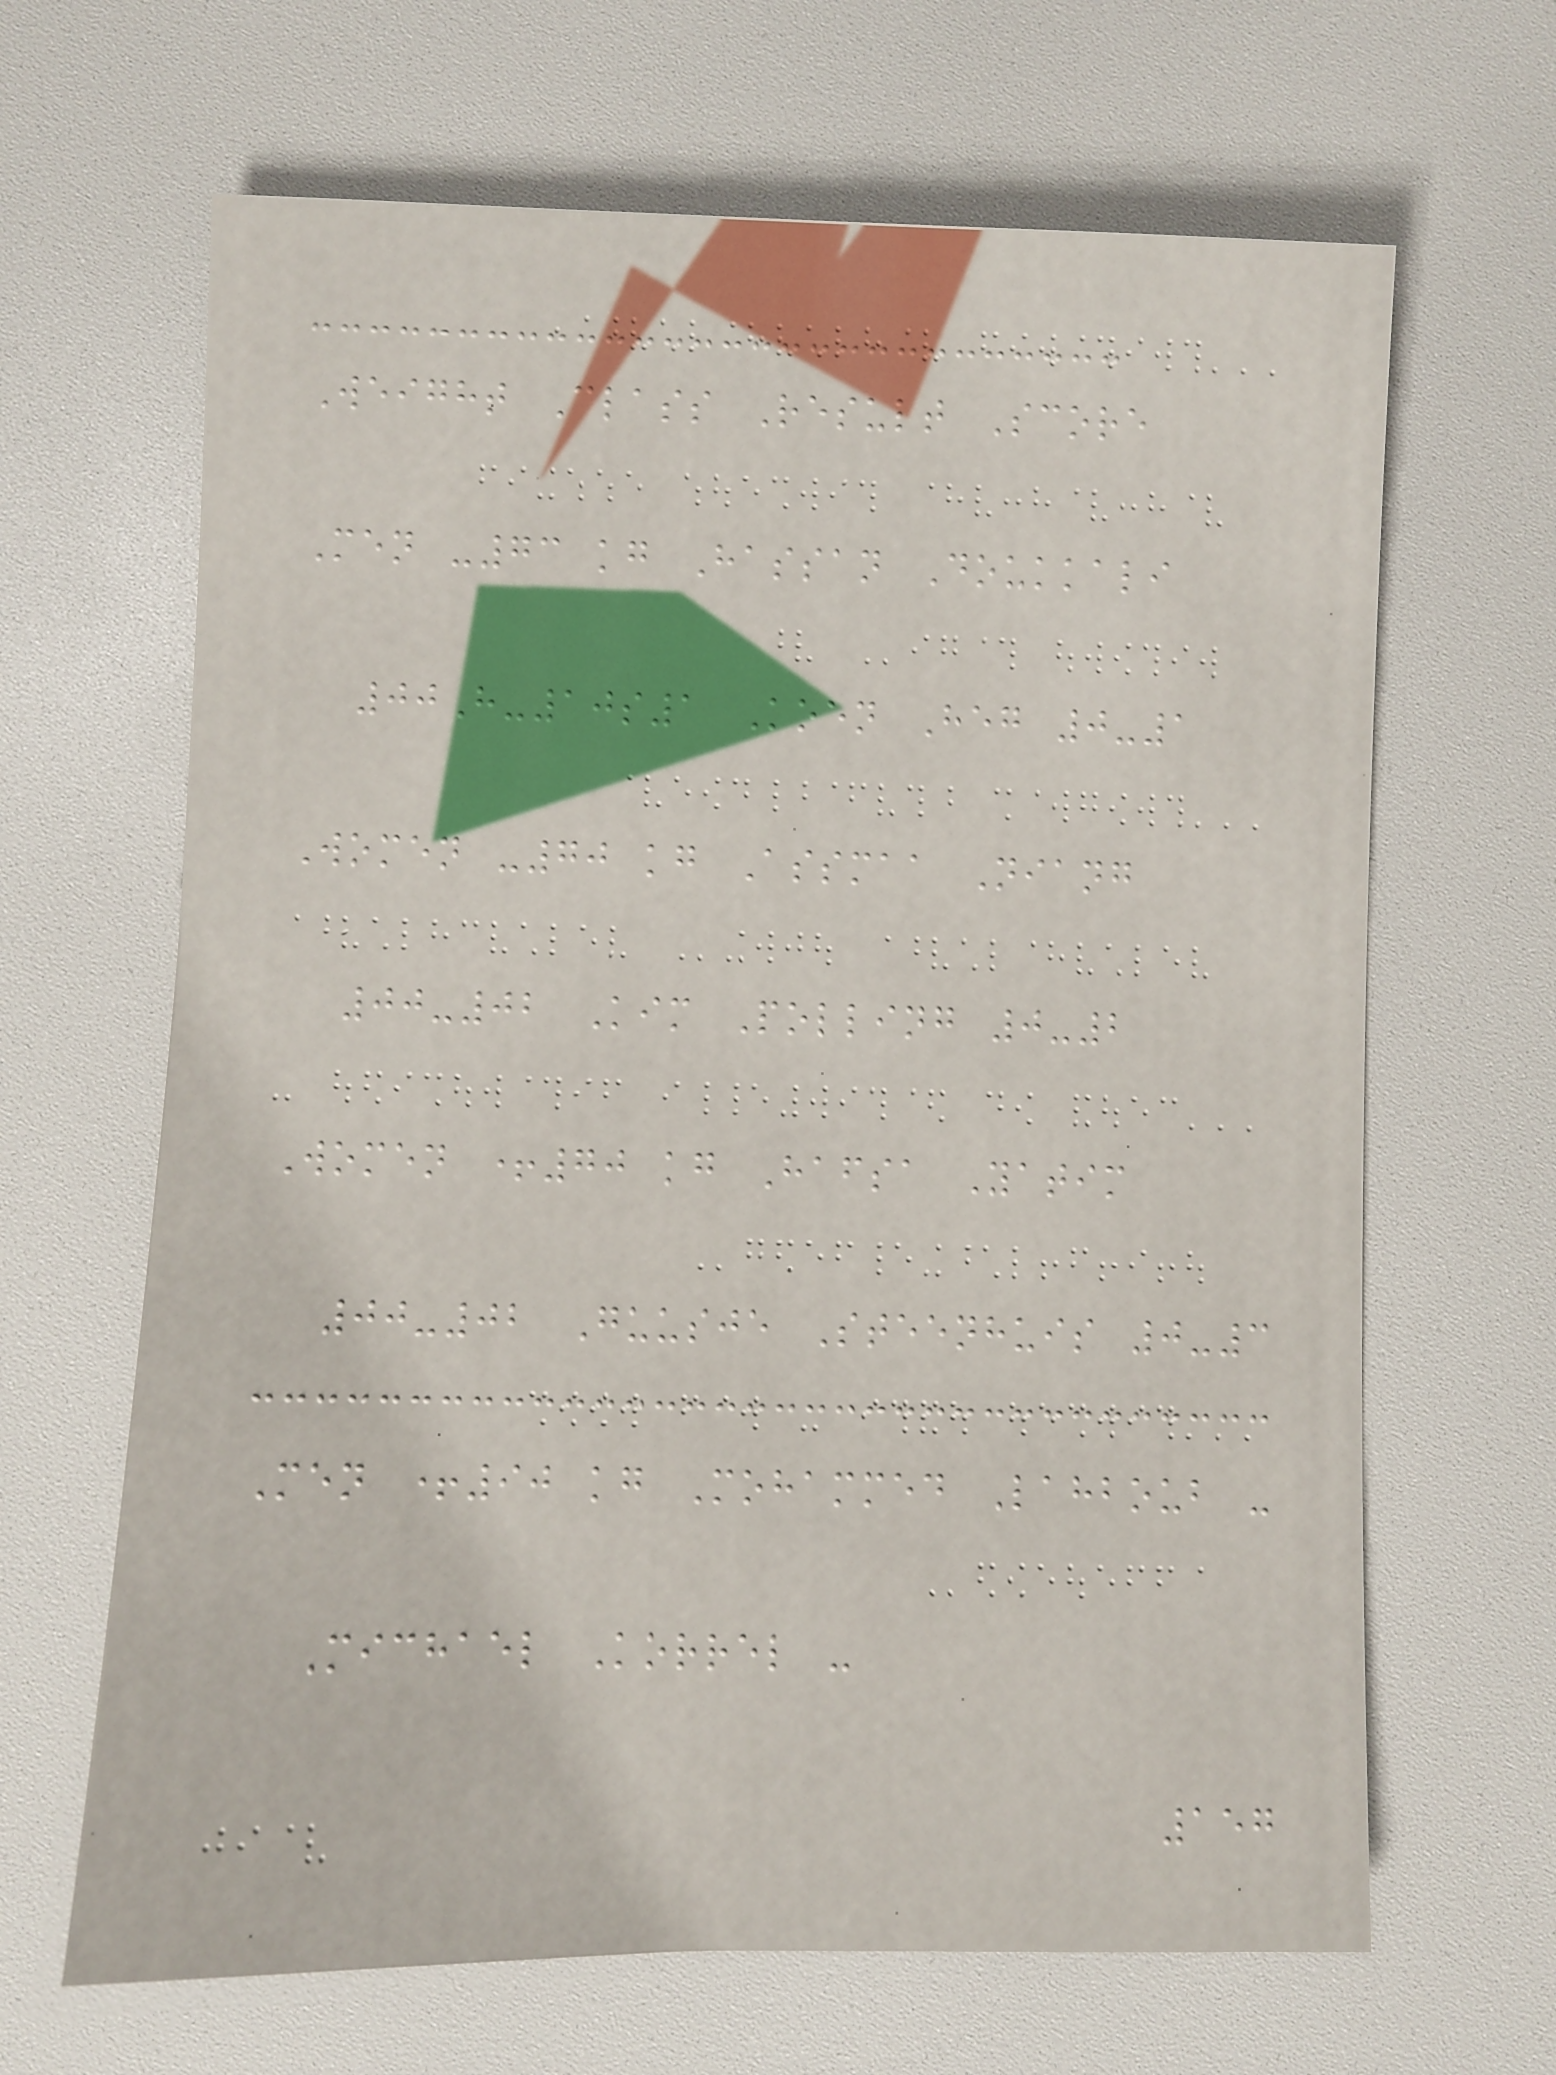Weight Class Result Score
Men -73 kg Hassan Doukkali
00H-10s1 Koen Heg 0-1
Women -70 kg Assmaa Niang
00-02 Kim Polling 0-2
Women +70 kg Hafsa Yatim
00-02 Guusje Steenhuis 0-3
Men +90 kg Mohammed Lahboub -
Michael Korrel -
157
